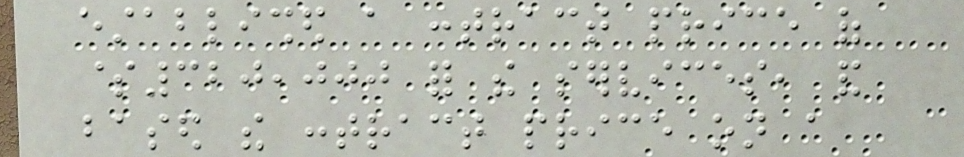established a contract price of
$320,000 for the services, and
based the contract price on a
